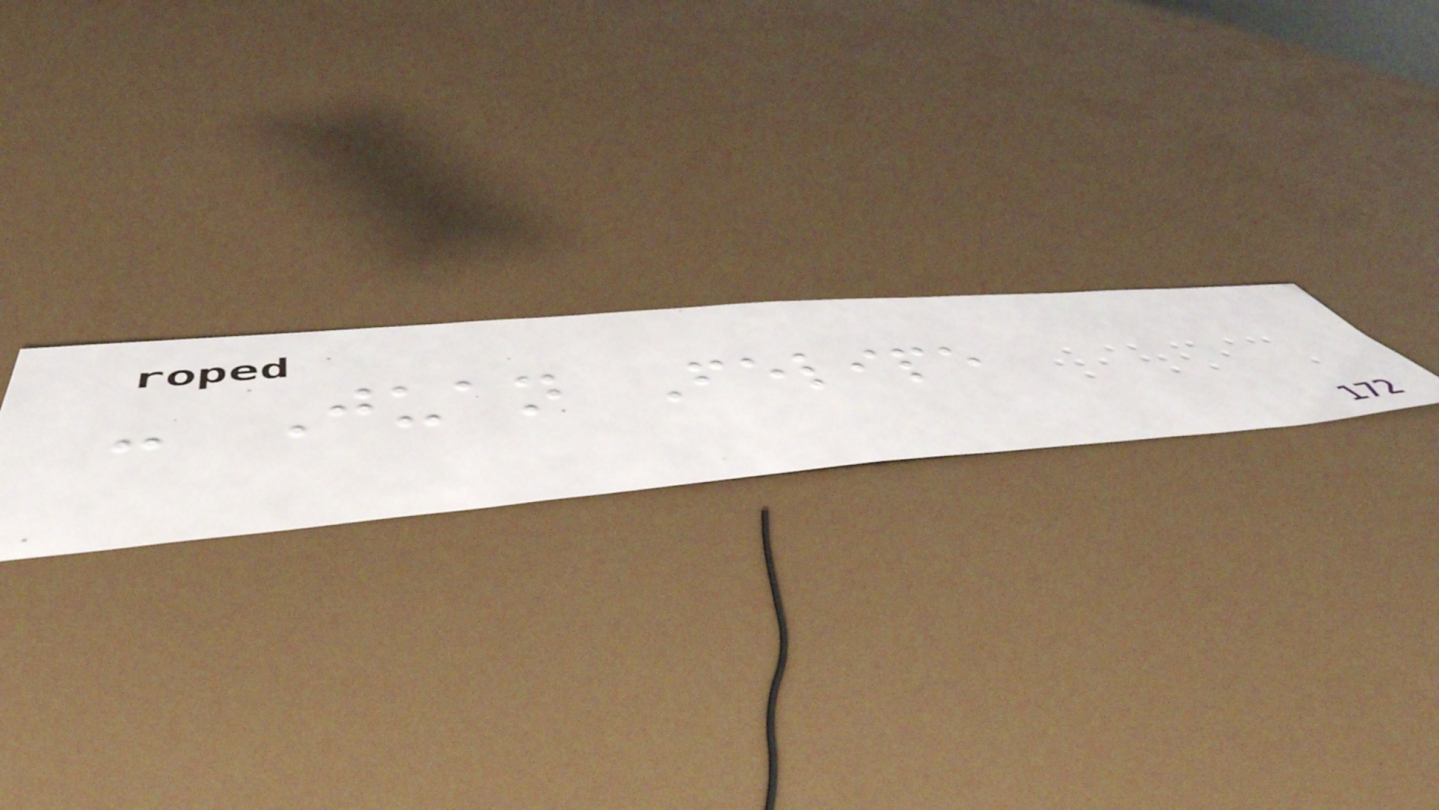- Juan Felipe
